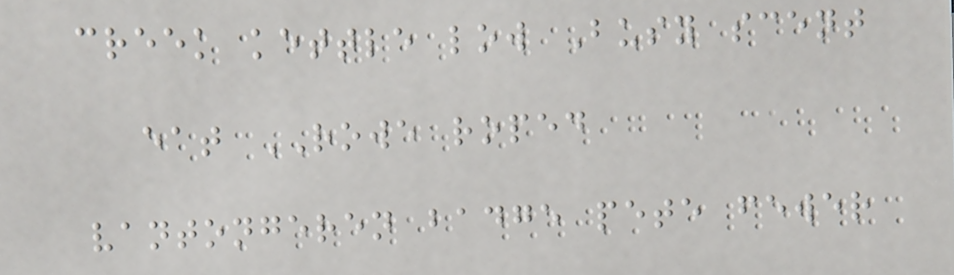creek kettle low Busy scent
eat ROWE roped
vantongeren badge pete fewer
